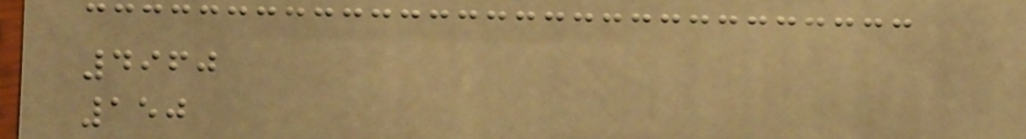4960
150
